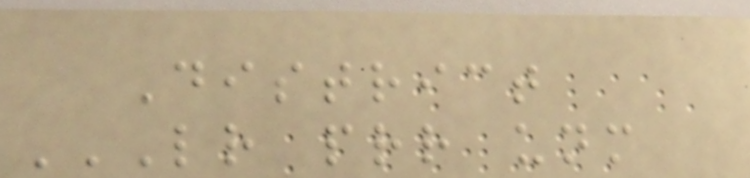District
LR PRR UNM
